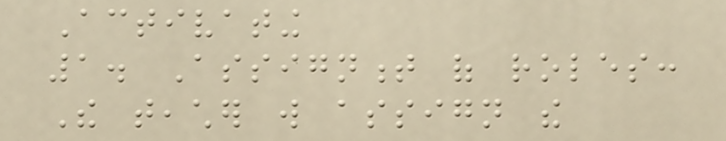Activating
1. Assignment of roles:
The teacher will assign the
